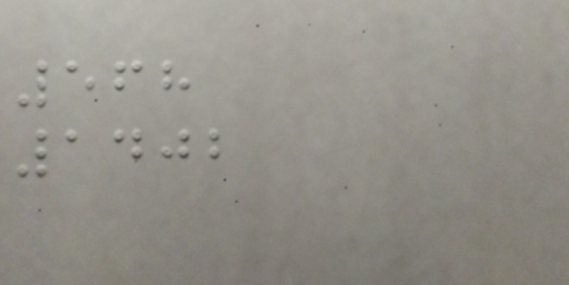568
1402
